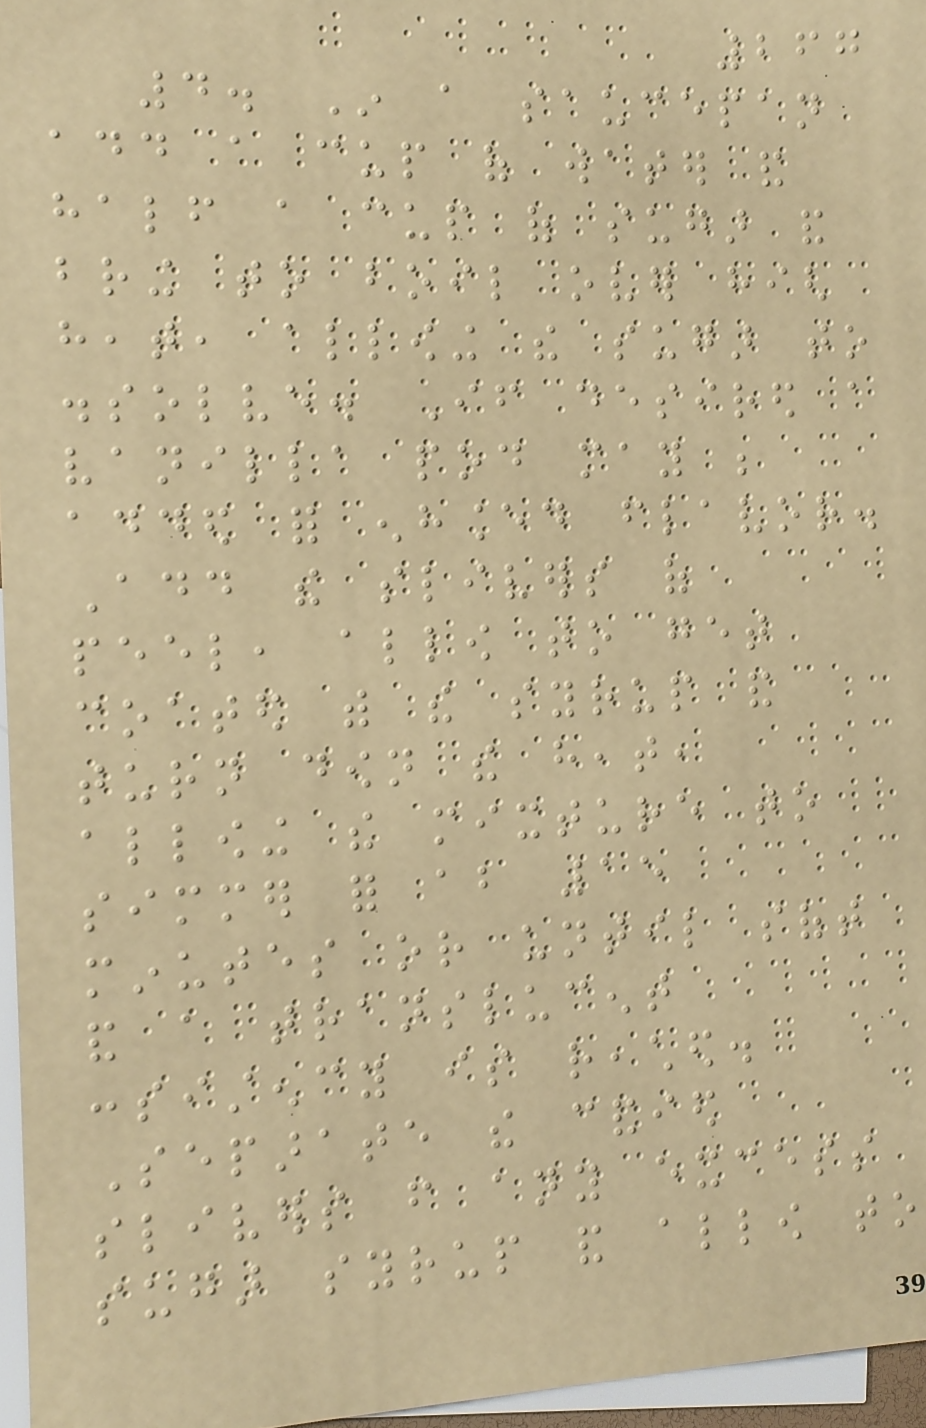267
4. In a saucepan
add a cup of water and
half a cup of sugar and
bring to boil over high
heat, allowing the sugar to
dissolve. If desired a
vanilla pod may be
added for enhanced flavor.
Add the slivers of
peel, allow to get
coated with the syrup and
turn down the heat,
allowing the mixture to
simmer for about 15
minutes or until soft
and a translucent
consistency is reached.
Separate the candied
slivers from any excess
sugar syrup and allow to
